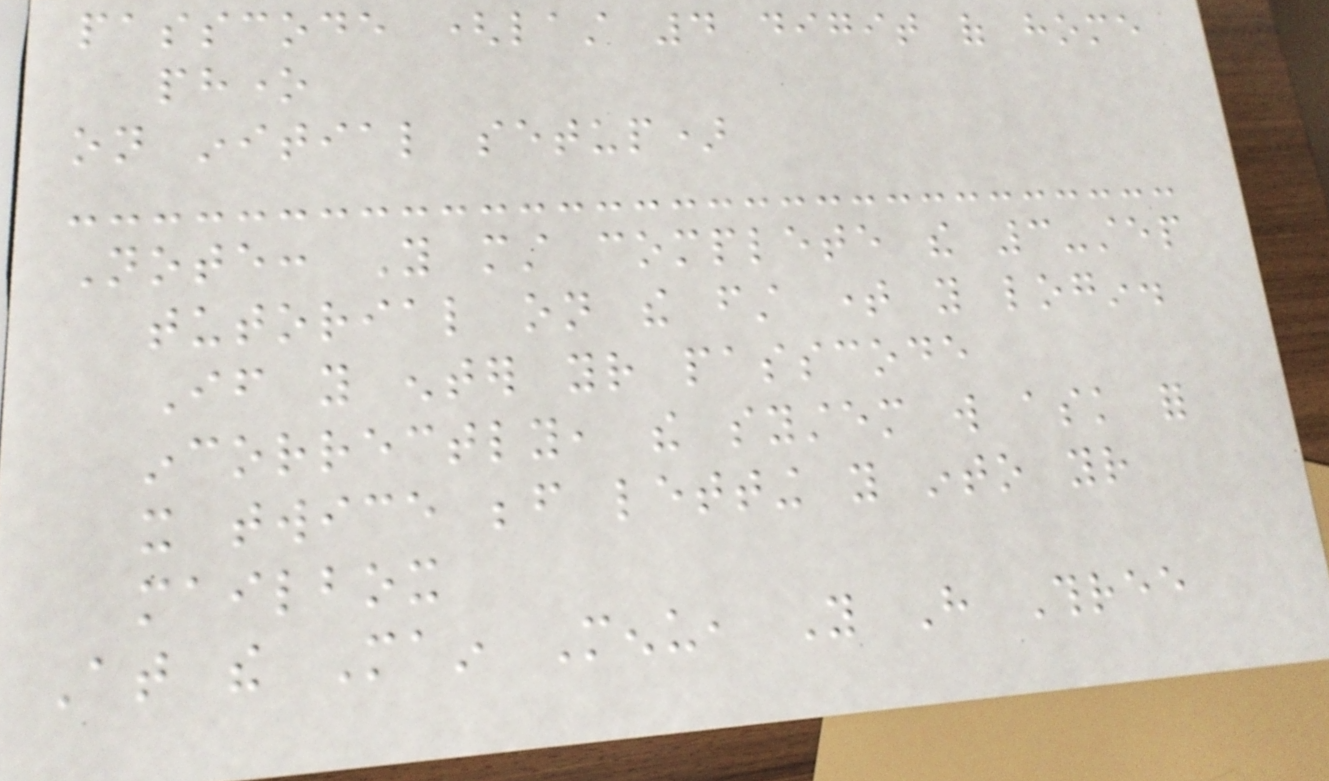passcode (last 4 digit of home
phone
on initial setup)
Note: You must complete the 3-step
tutorial on the first time you login.
If you enter your passcode
incorrectly, the system will ask for
it twice before letting you into your
mailbox
At the Main Menu, You Have Three
